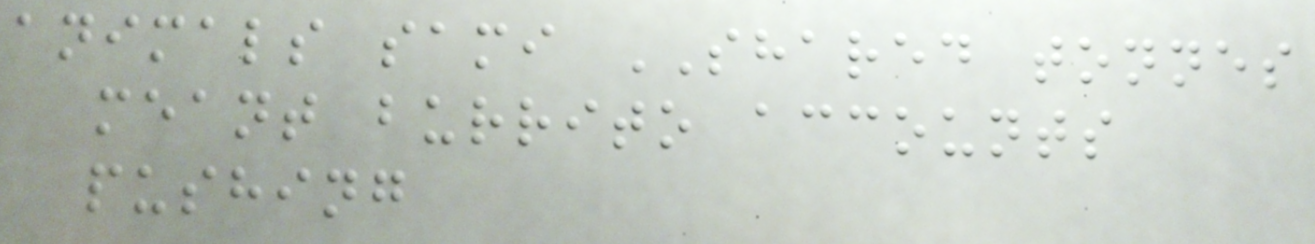animals sami SHARED tonnes
meant burrito accounts
pushing
